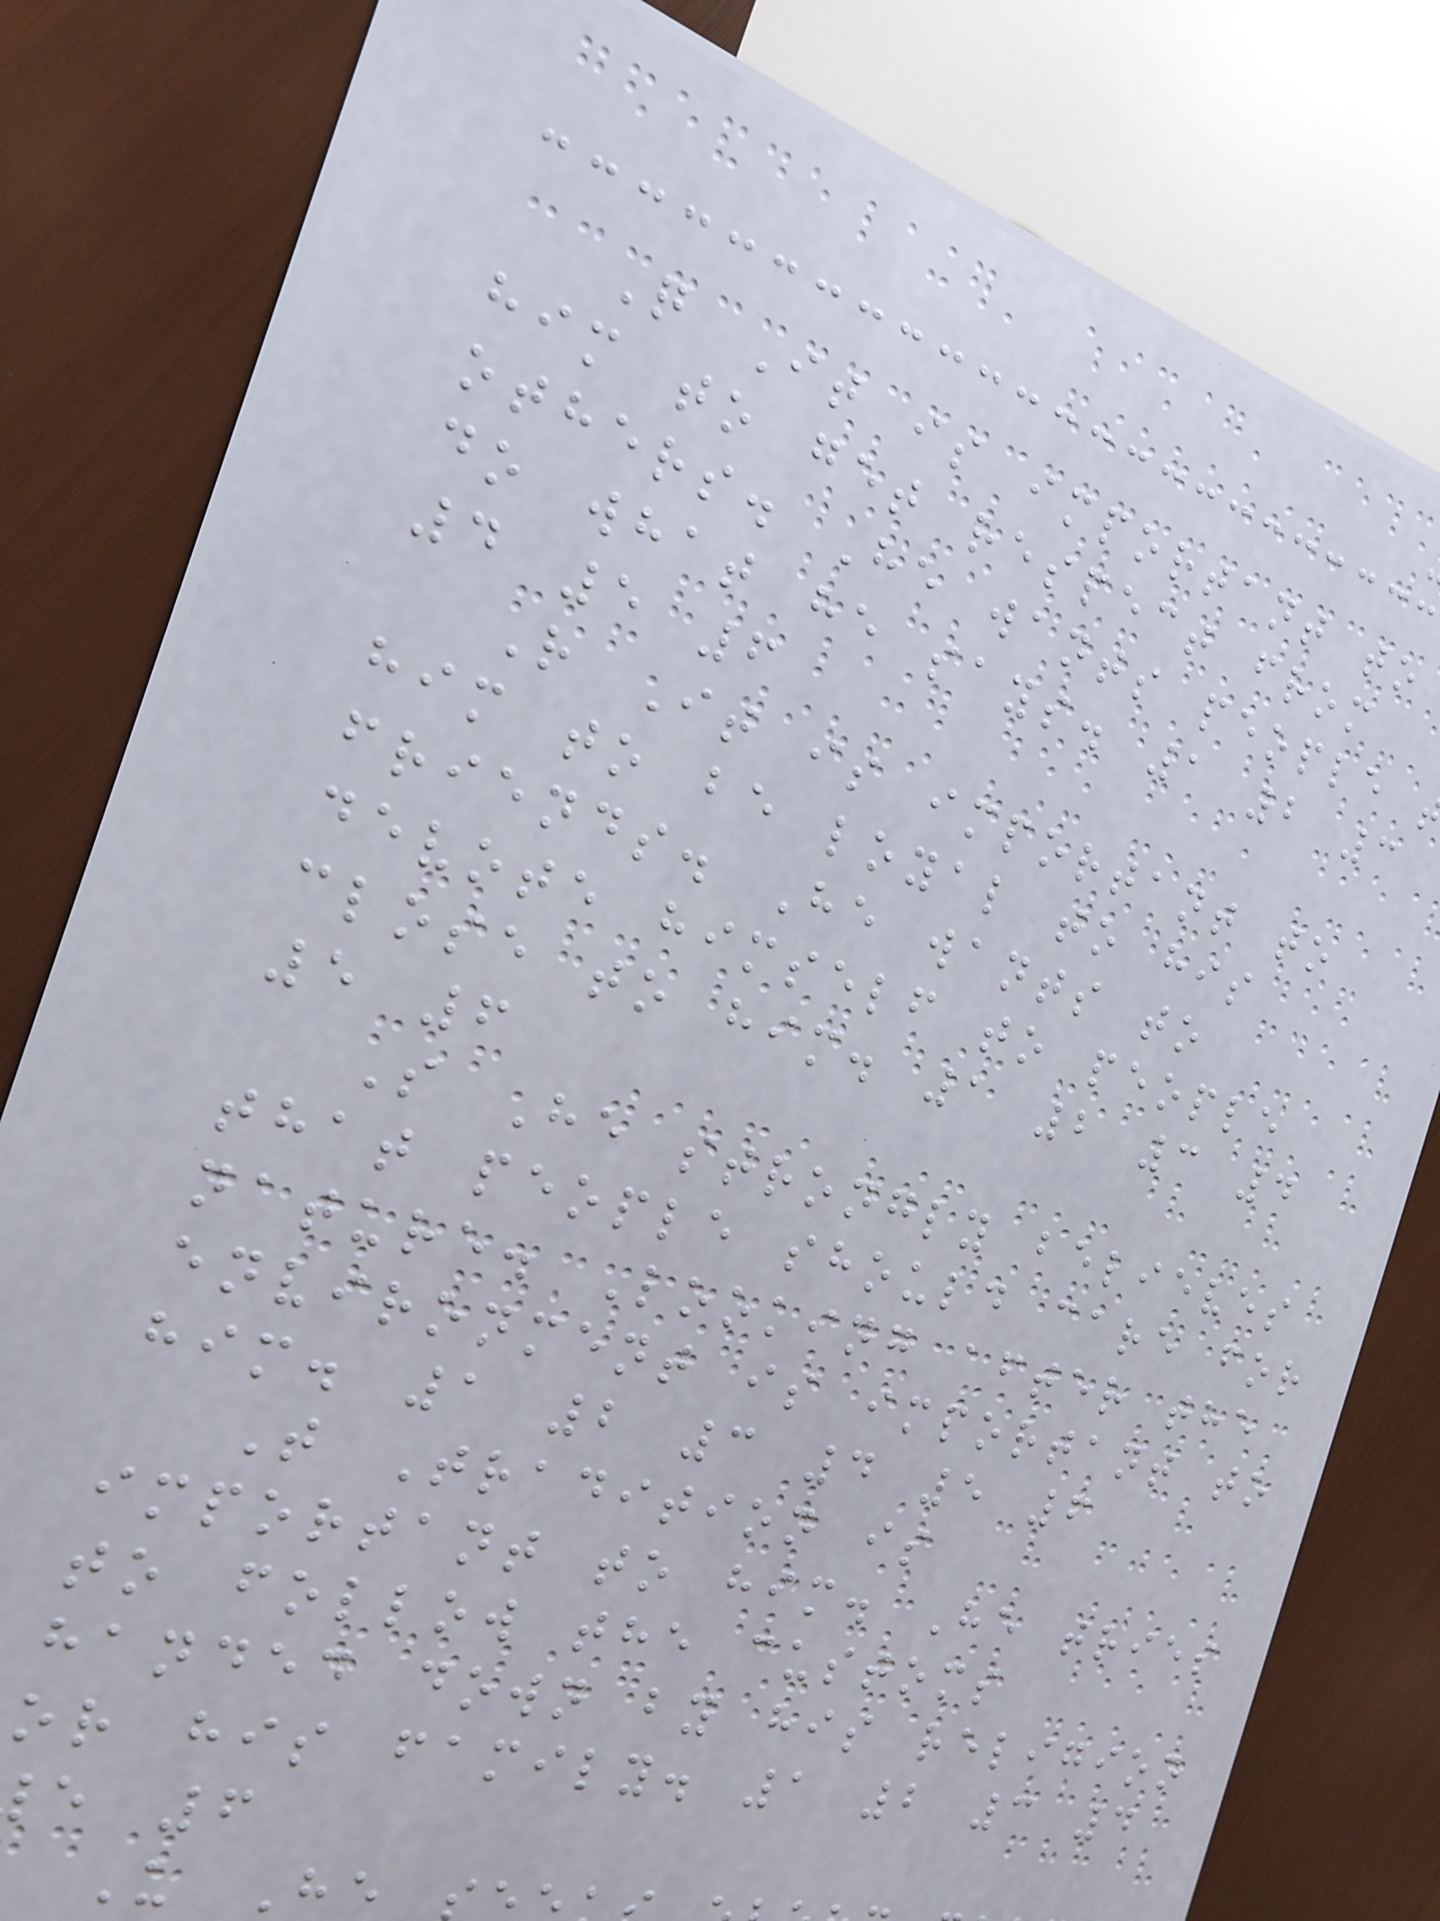Q It is important to
him to get respect from
others. He wants people
do what he says. 1 2 3
4 5 6
R It is important to
him to be loyal to his
friends. He wants to
devote himself to people
close to him. 1 2 3 4
5 6
S He strongly believes
that people should care for
nature. Looking after the
environment is important to
him. 1 2 3 4 5 6
T Tradition is
important to him. He tries
to follow the customs
handed down by his religion
or his family. 1 2 3 4
e 6
